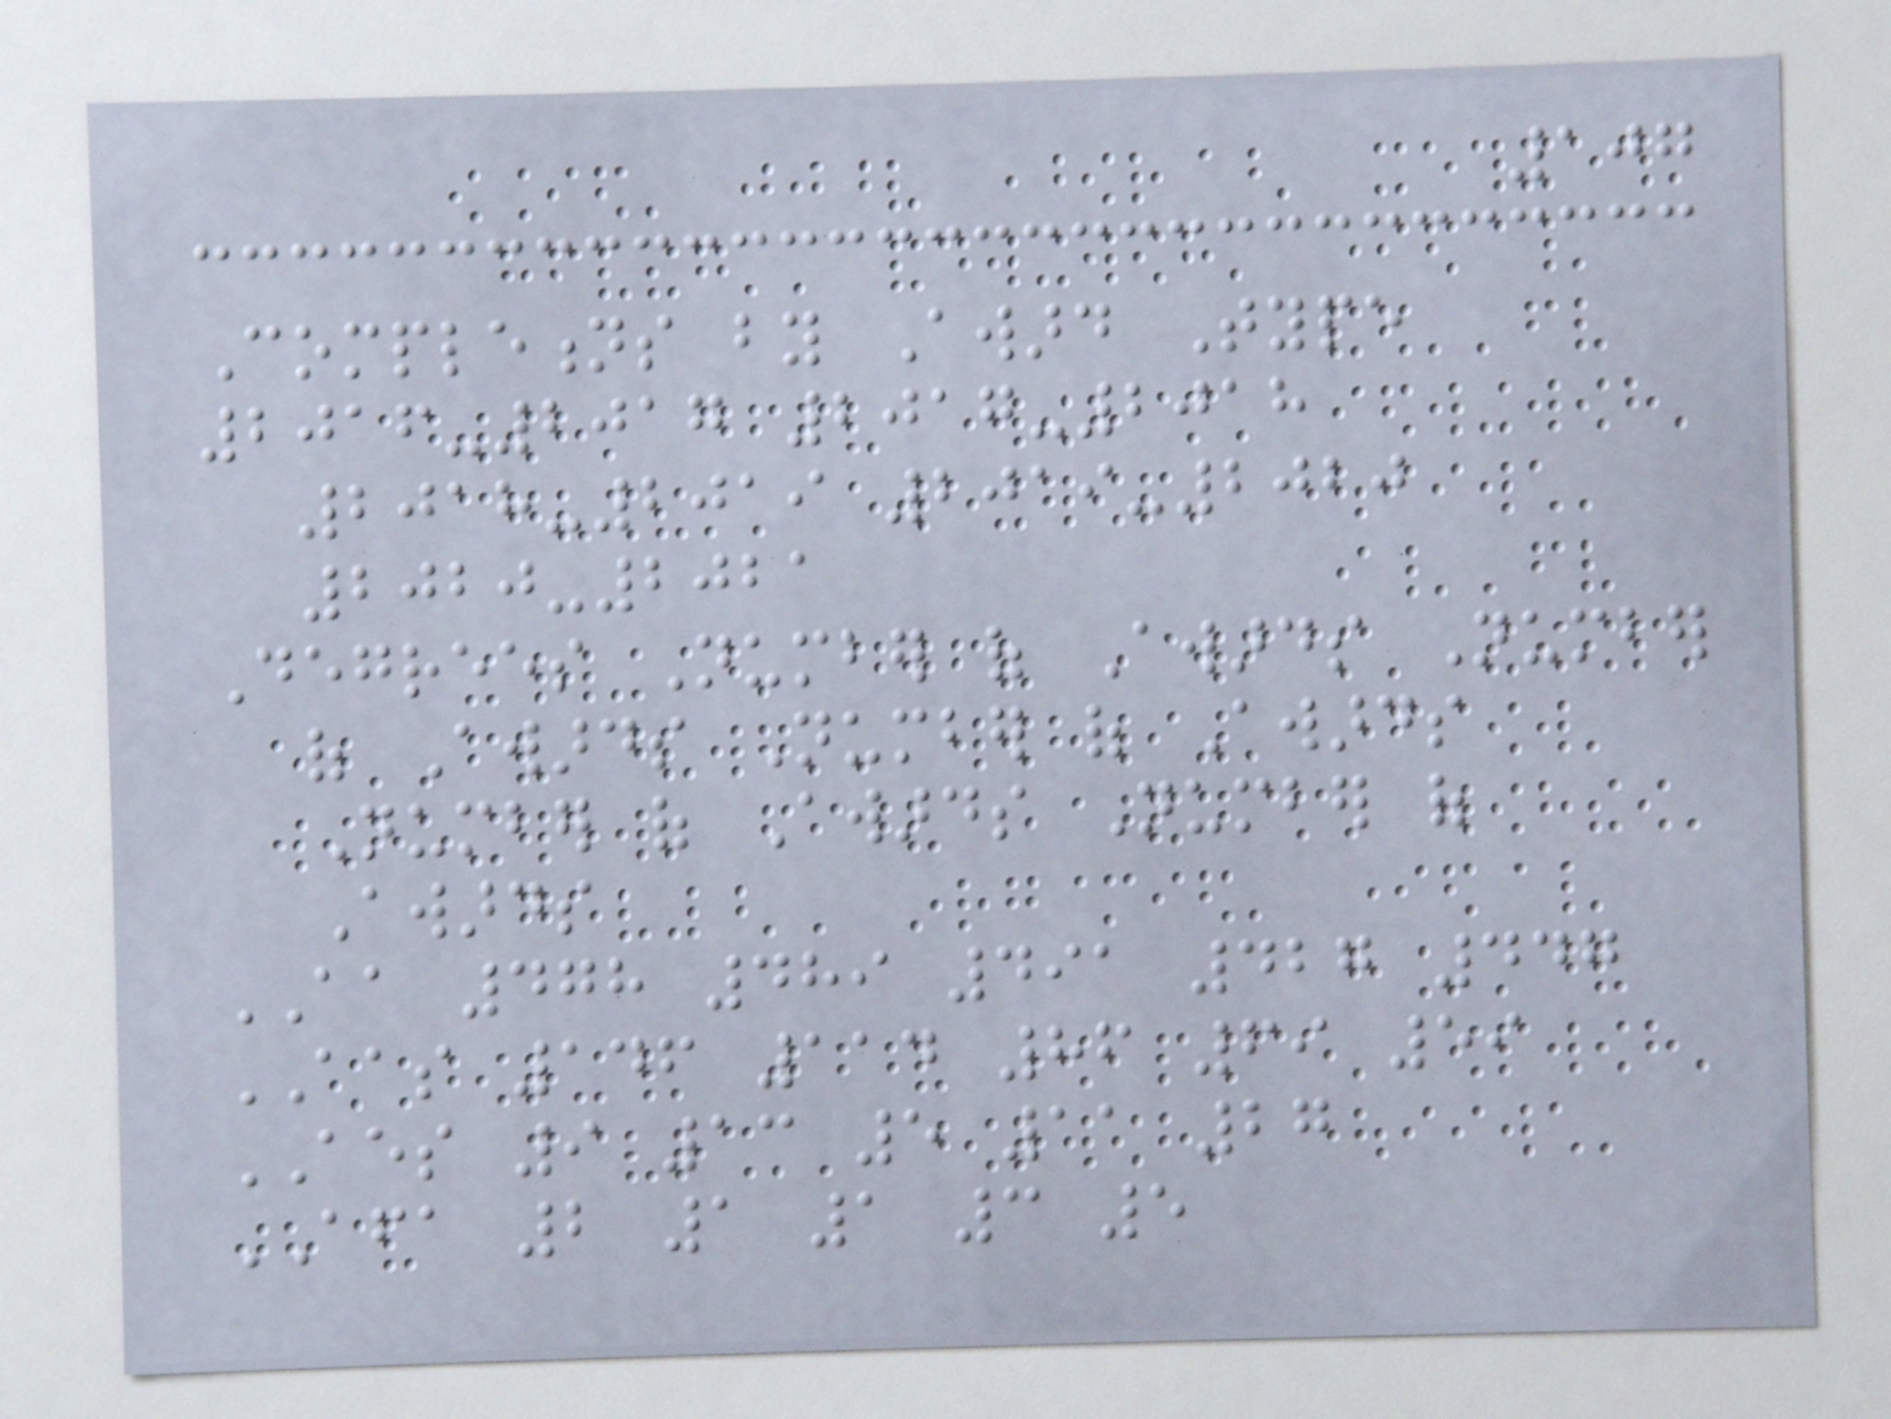107
Completions by Award Type
2016-2017 2017-2018
2018-2019 2019-2020
2020-2021
Degrees Number of Awards Number
of Awards Number of Awards
Number of Awards Number of
Awards
AA 478 489 491 427 447
AAS 146 114 86 69 59
AES 9 13 5 11 27
AFA 2 1 1 3 5
